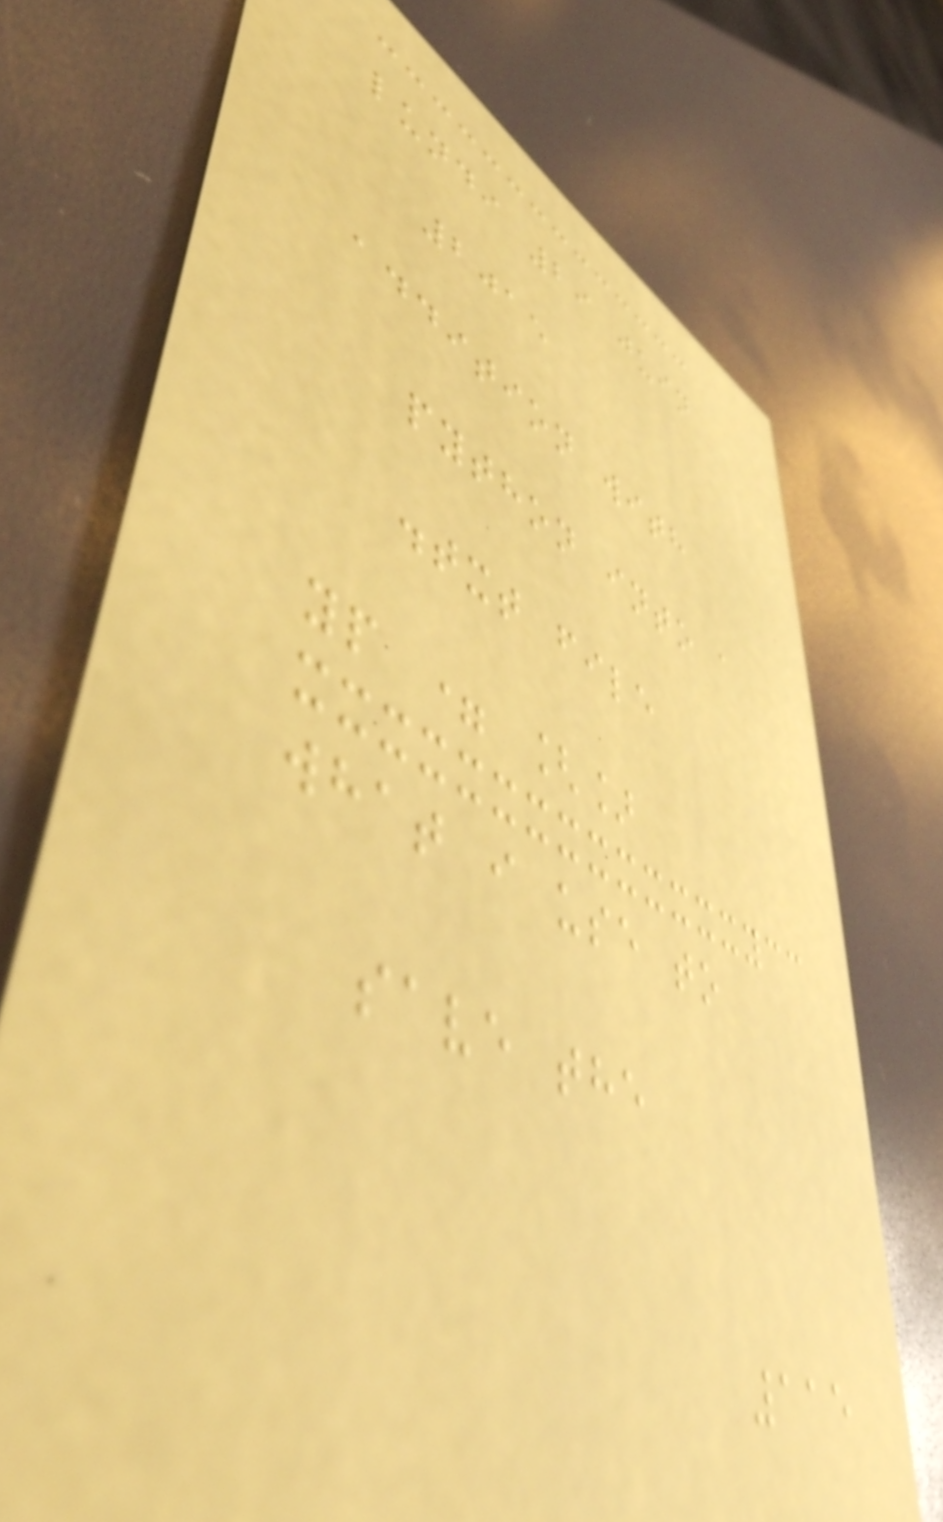lundi 29 juin
2015
addition with
python into a
.txt file
yp = []
what i use to
save the
115
